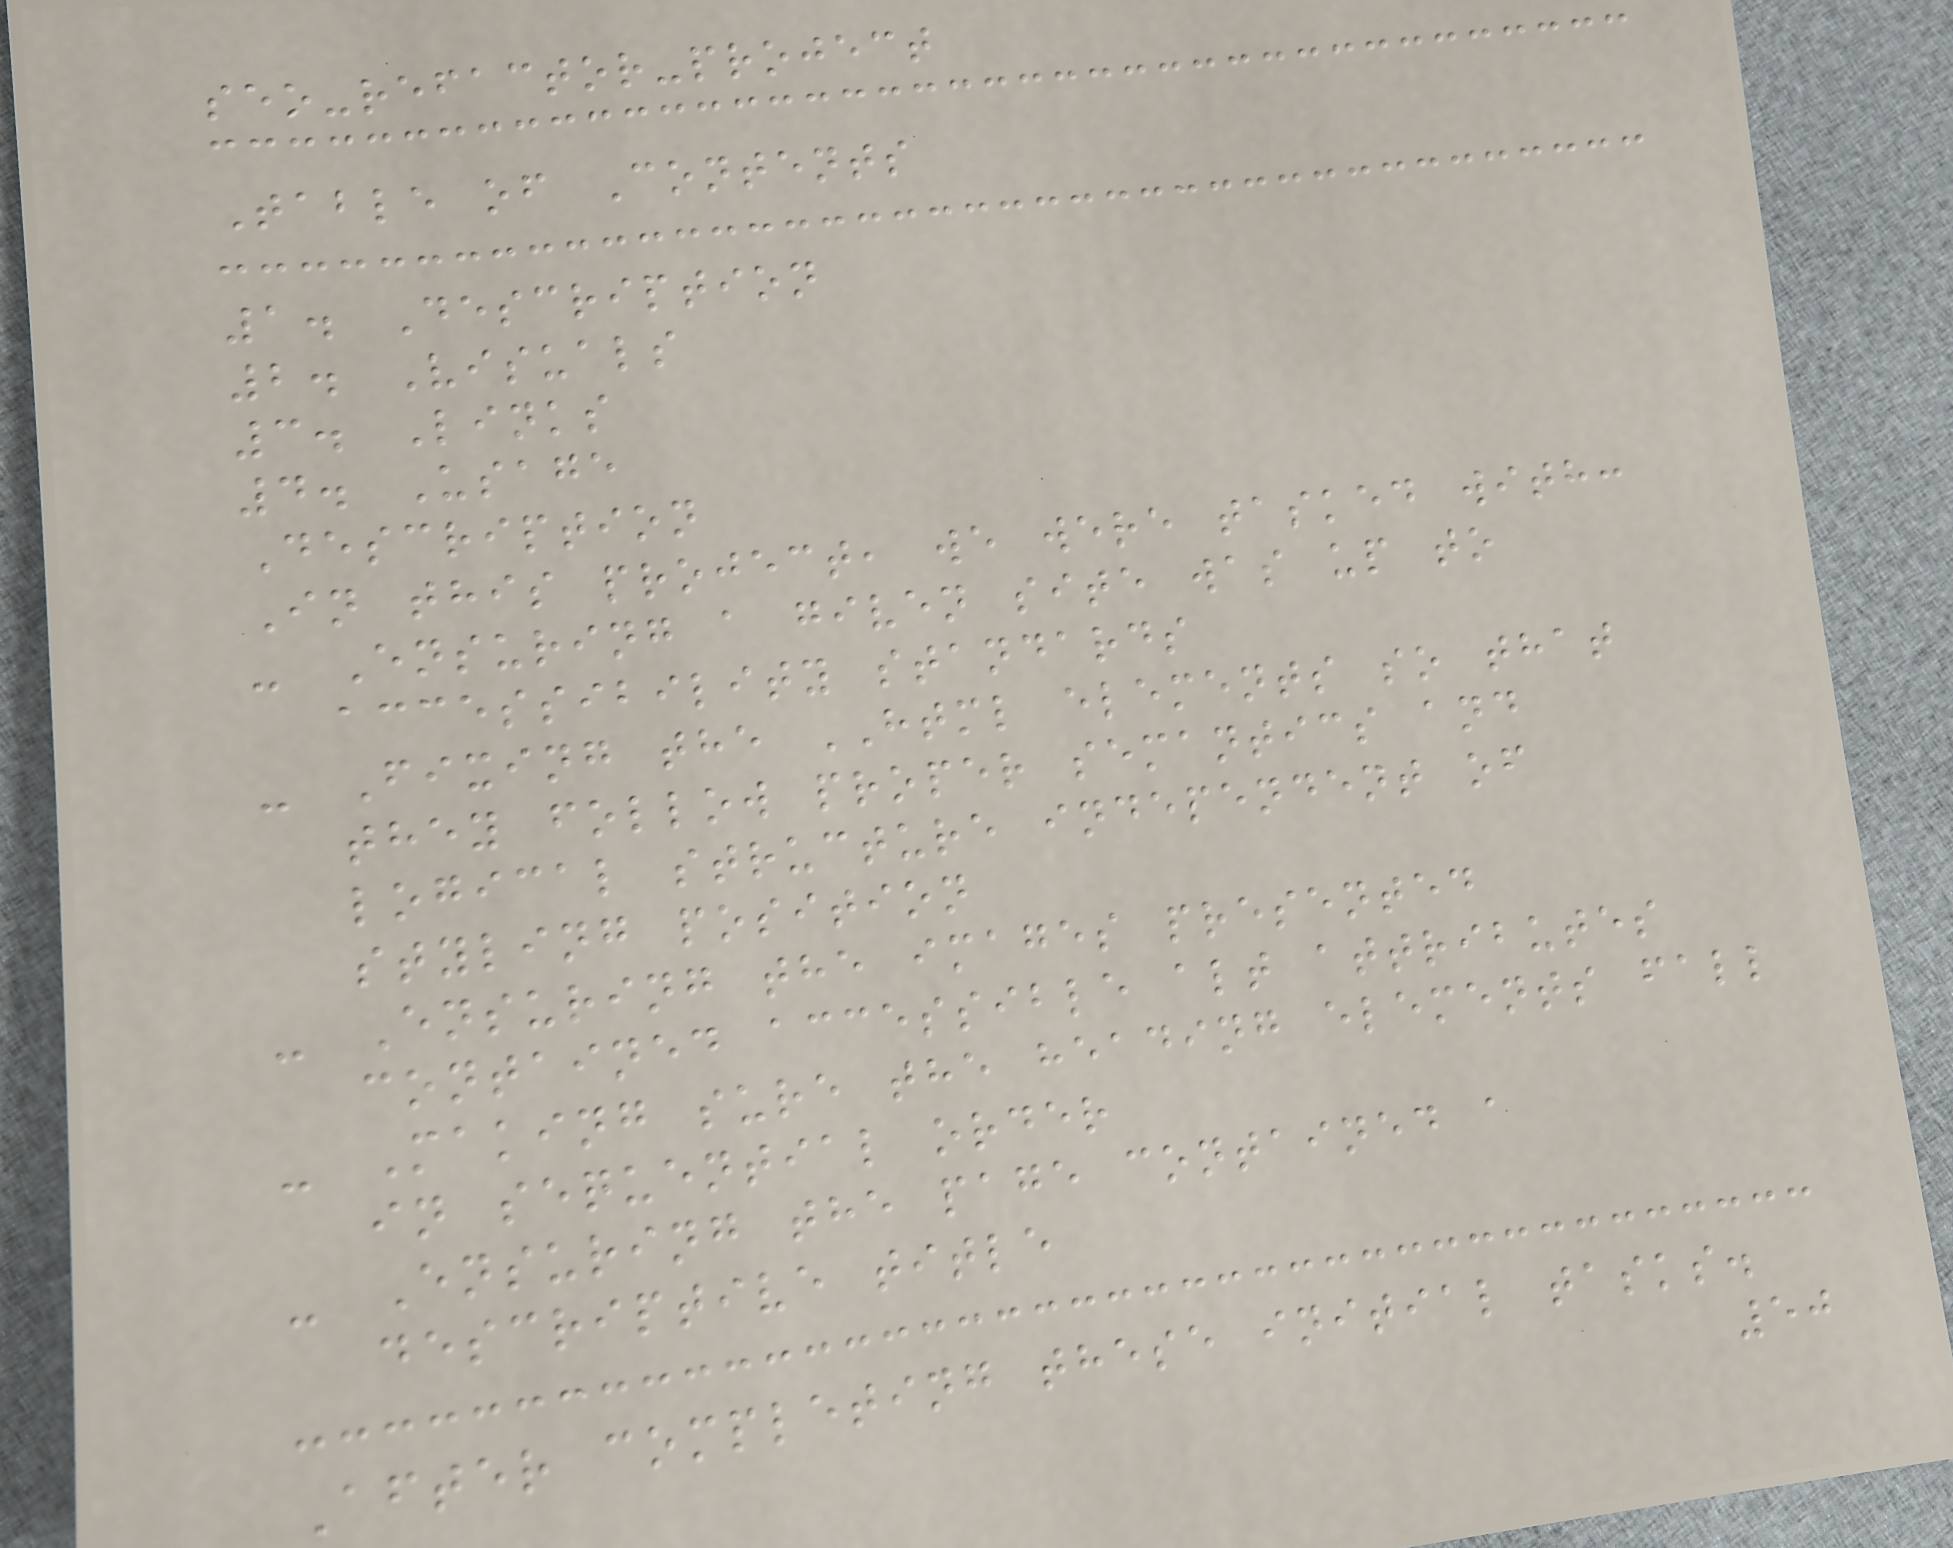seo-refactor-project
Table of Contents
1. Description
2. Visuals
3. Links
4. Usage
Description
In this project, we were tasked with:
- Ensuring a given site was up to
accessibility standards
- Fixing the HTML elements so that
they follow proper semantics and
logical structure independent of
styling position
- Ensuring the images presented
contained accessible alt attributes
- Making sure the heading elements fall
in sequential order
- Ensuring the page contained a
descriptive title
After completing these initial tasks.
50
